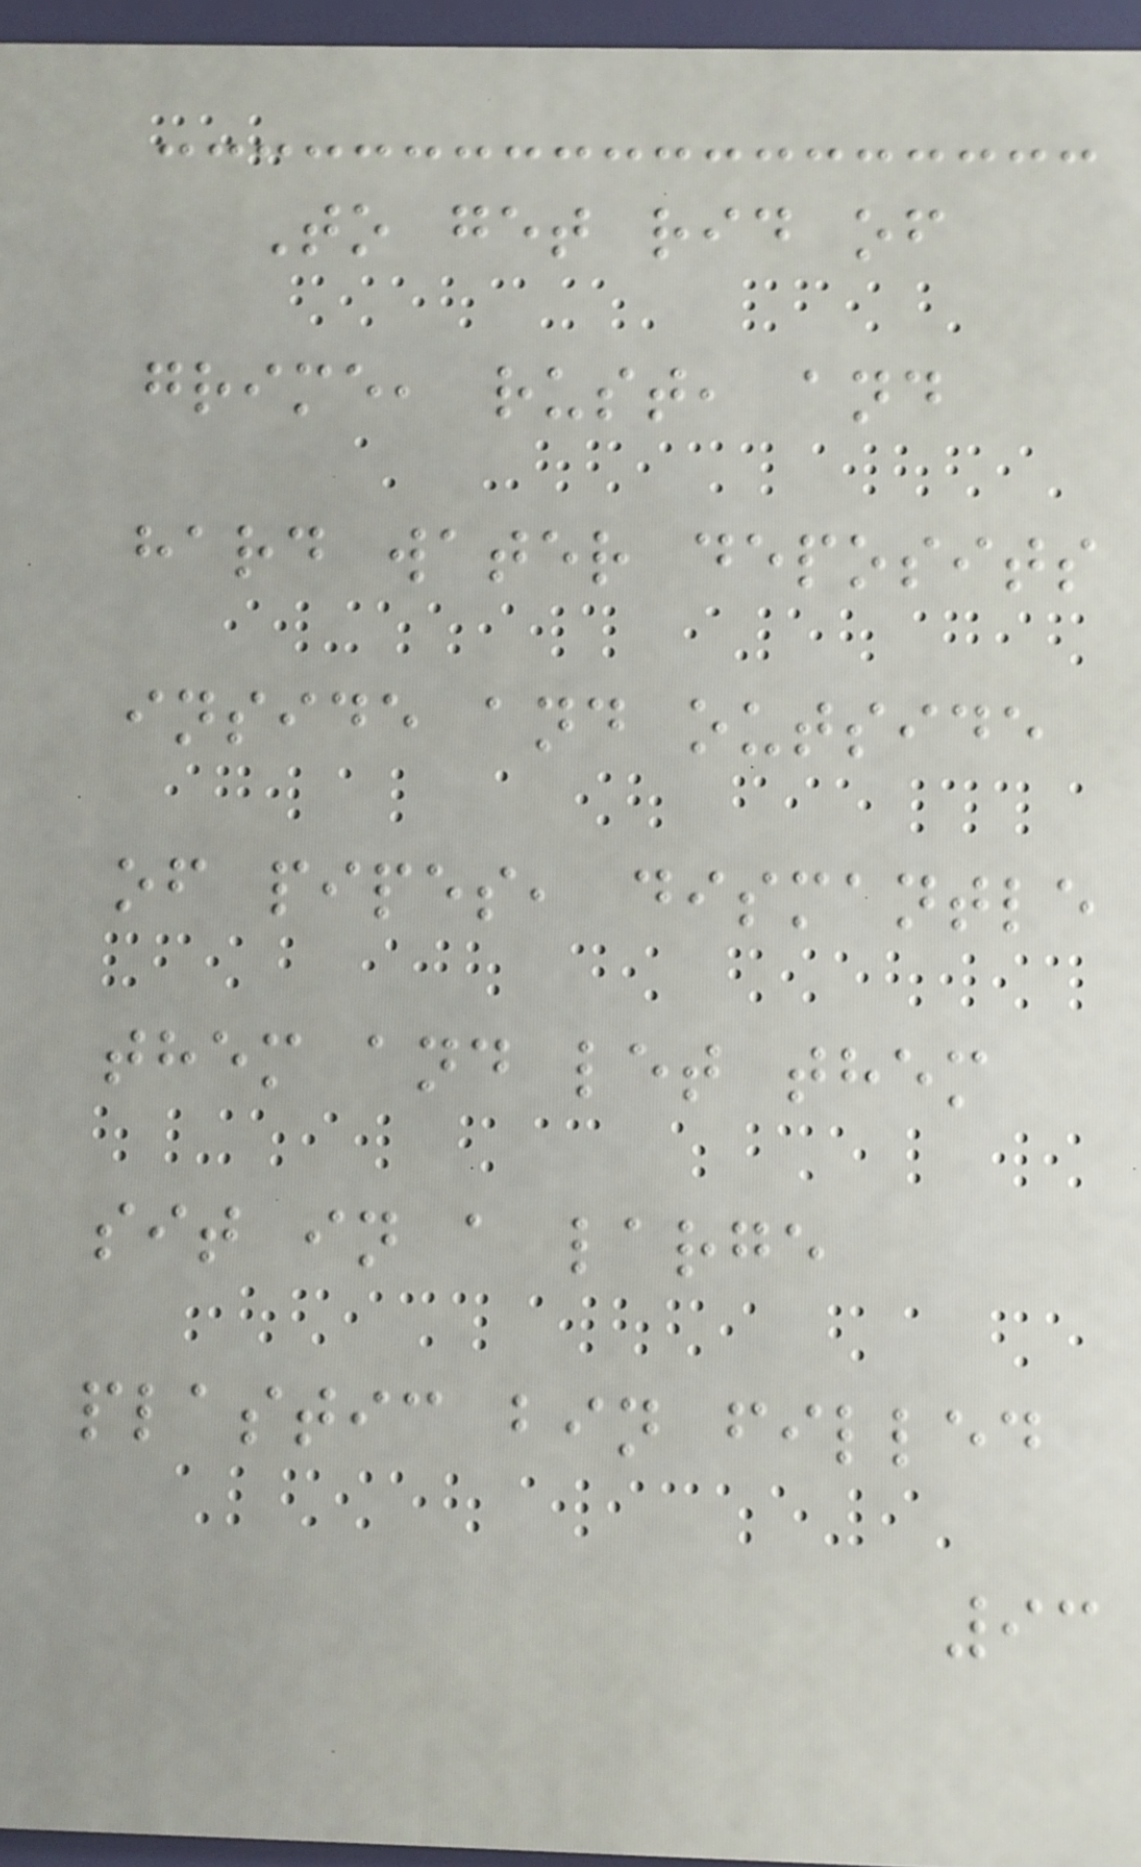To get rid of
grime, rust, and
hard water deposits
inside and outside
of pipes, dismantle
them and let them
sit in a large
plastic bin filled
93
